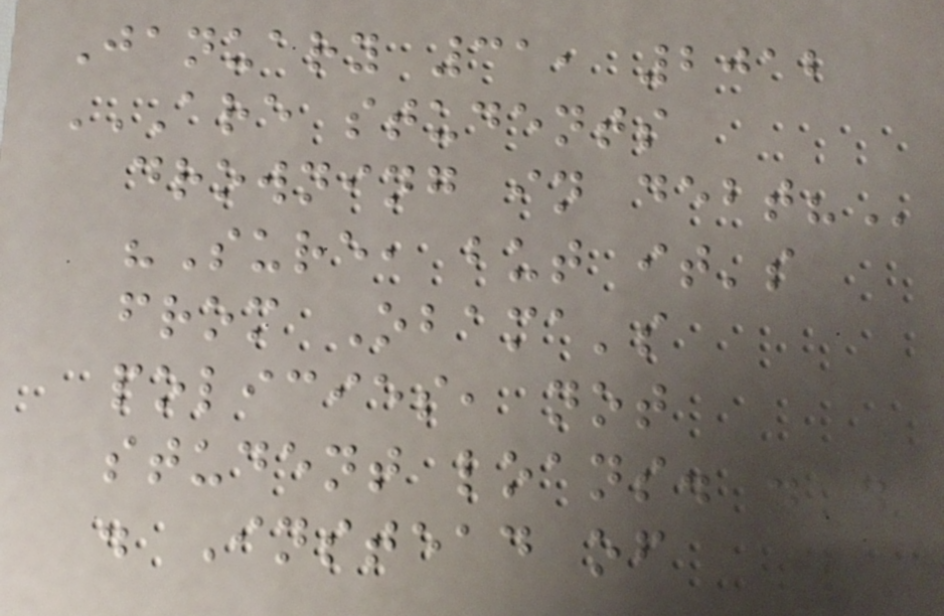January 31, 2012
ARE STUDENTS
DROWNING IN DEBT?
"Sure, but it's
from Obama's
policies, not
student loans. . .
. Instead of
